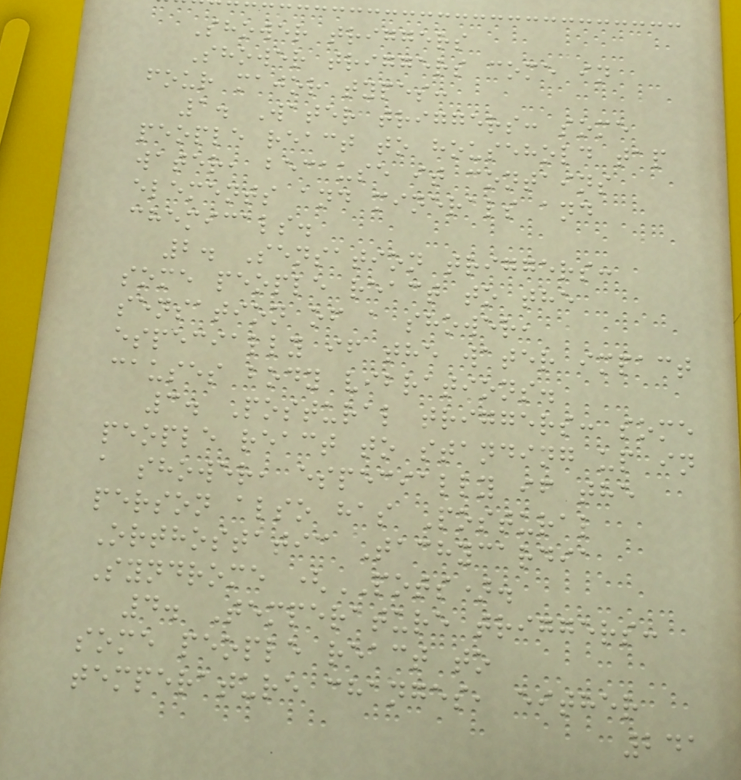Shower triggers
Shower triggers come in
four major types:
1. Water triggers: some
people react to household tap
water, because it contains
elements and minerals and
chemicals.
2. Sensation triggers:
some people react to the
sensation of a shower,
especially if the water impact
causes body vibrations.
3. Postural triggers: some
people react to standing up in
a shower, especially if the
person also has Postural
Orthostatic Tachycardia
Syndrome (POTS).
4. Temperature triggers:
some people react to
temperature changes, either
241
